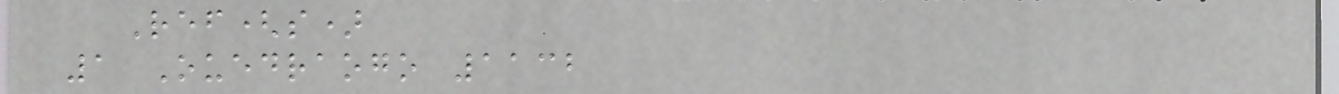Ref(s)
1 Ouedraogo 1132
